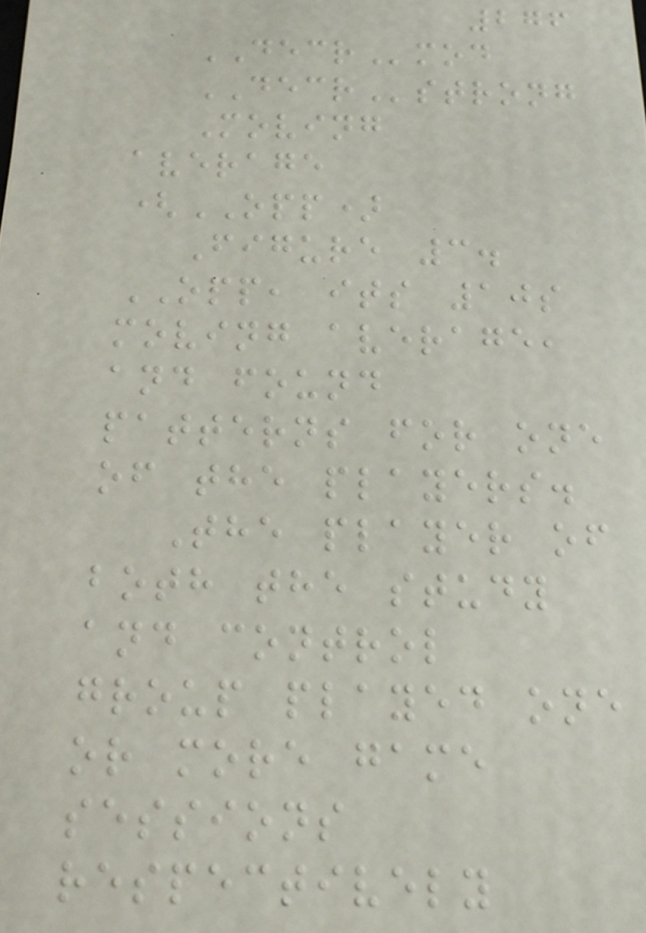276
DECRmod
DECRstrong
Moving
average
(OPP)
Figure 3.
OPP, its 10s
moving average,
and found
patterns for one
of the players.
The player of
both the study
and control
group played one
or more game
sessions
respectively
